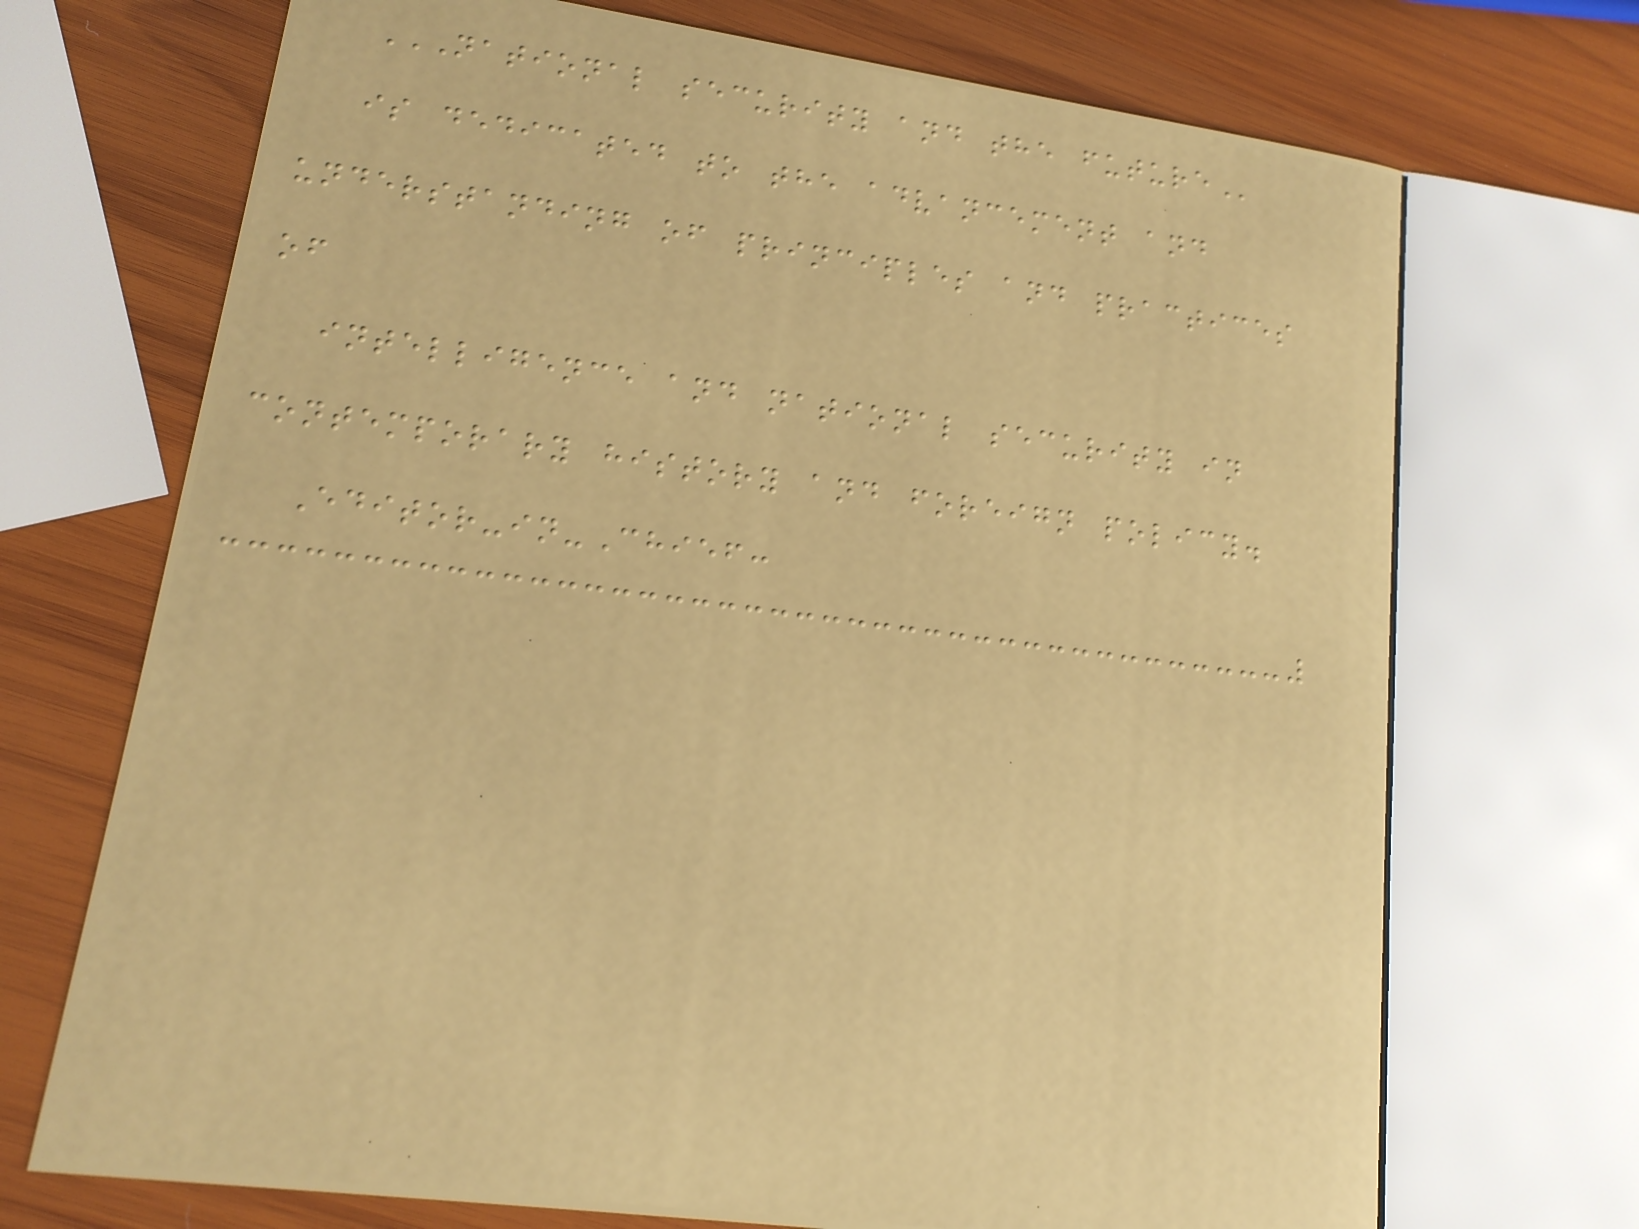NATIONAL SECURITY AND THE FUTURE
is dedicated to the advancement and
understanding of principles and practices
of
intelligence and national security in
contemporary history and foreign policy.
Editor-in-Chief:
